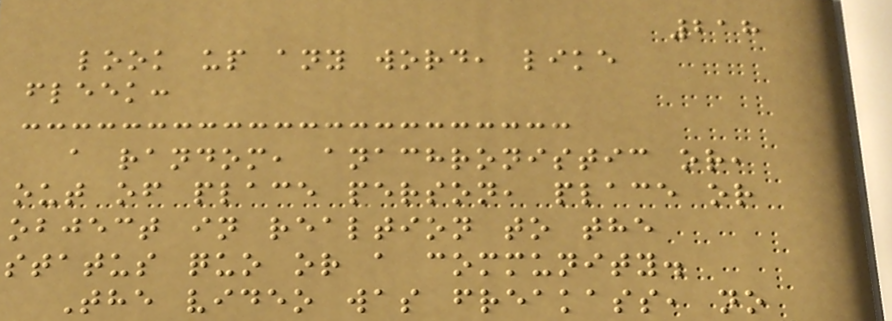218
look up any word, like
fleek:
a random, anachronistic or,
out of place person, place or
object in realtion to the
status quo or a community.
The video was freakass, no
